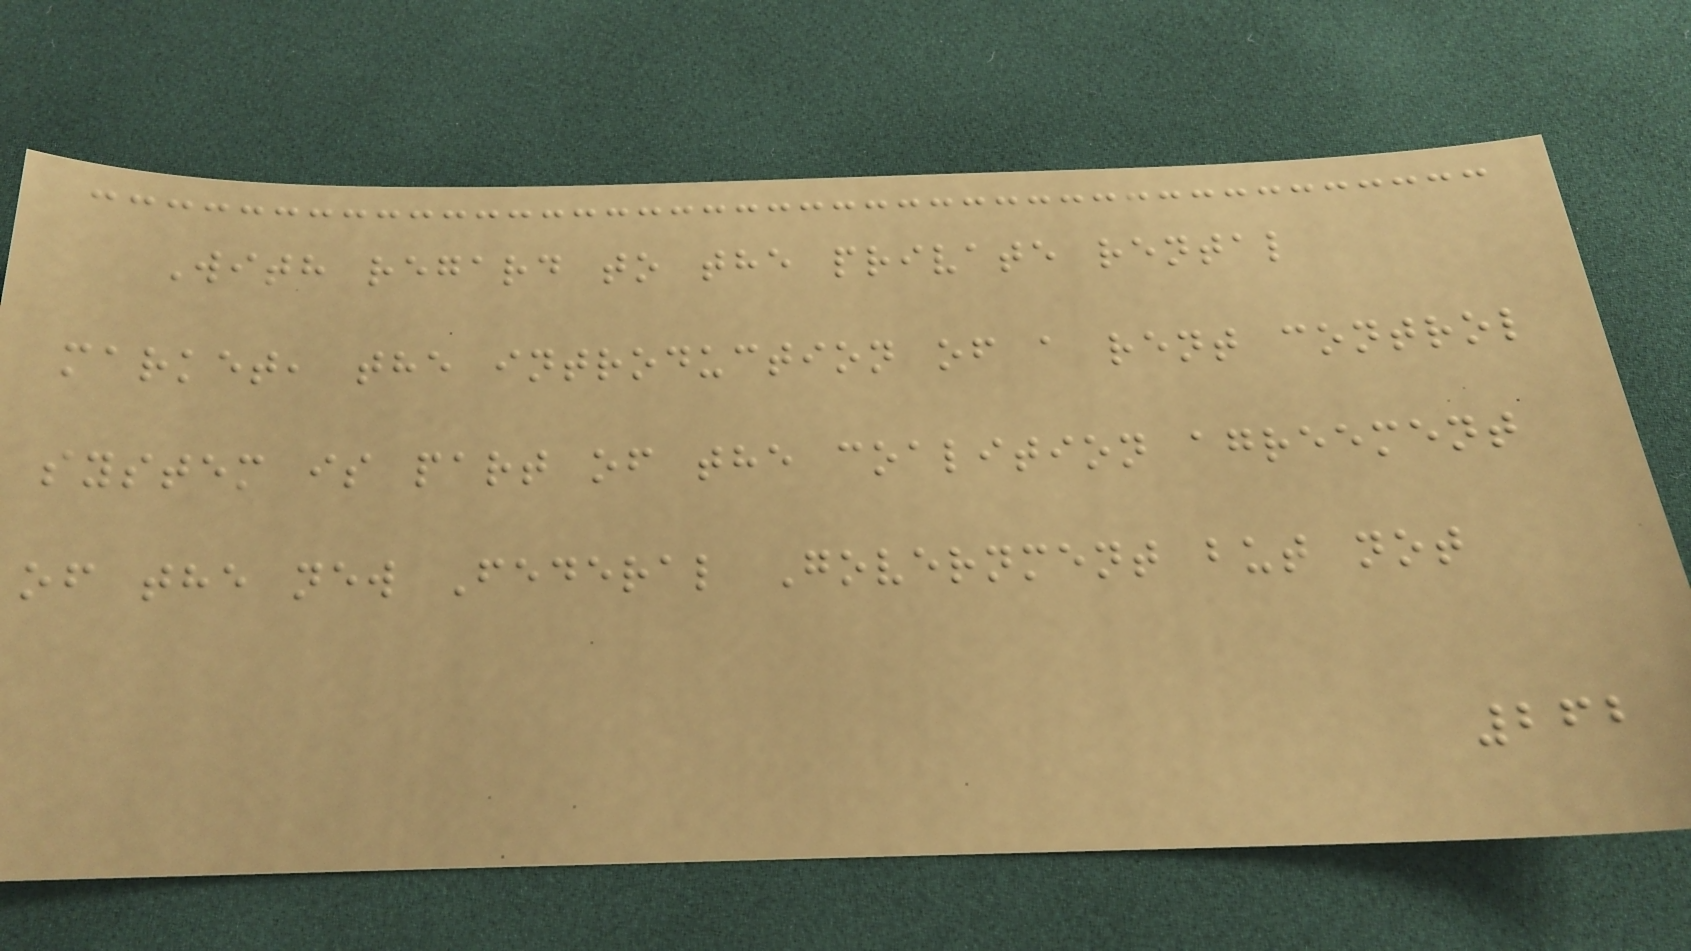With regard to the private rental
market, the introduction of a rent control
system is part of the coalition agreement
of the new Federal Government but not
262
